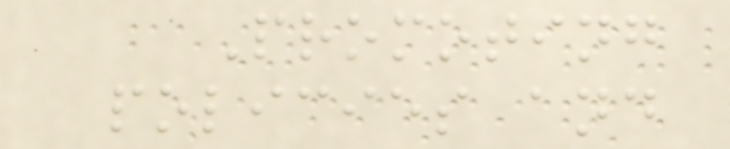Promoting
policies and
